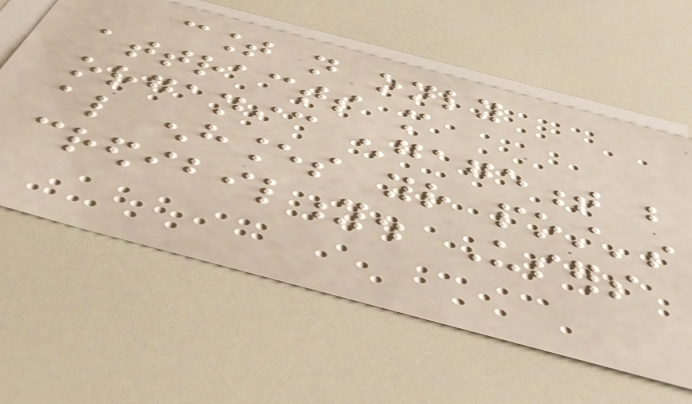count not only
attracts more
organic engagement but
also enhances your post's
credibility. Users
